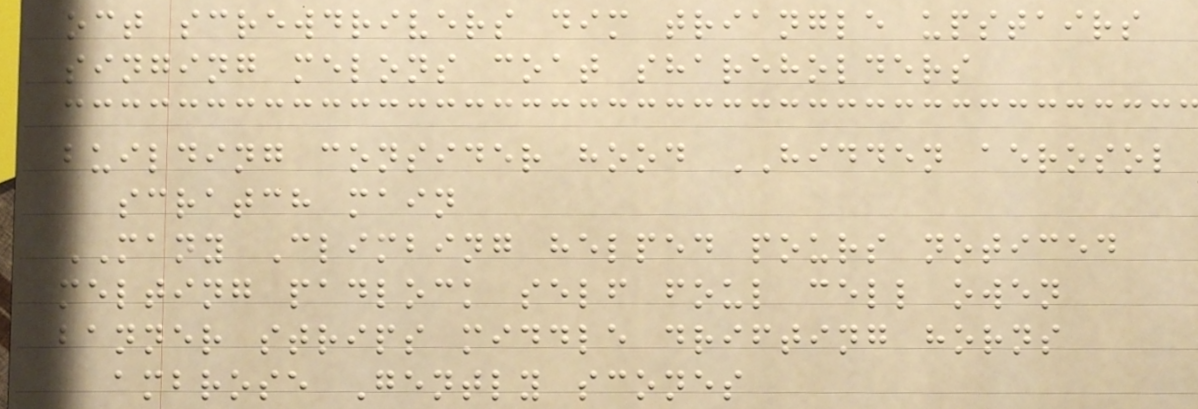oct screwdrivers dim triangle upstairs
singing melons coat shareholders
building consider hood HIDDEN aerosol
scratch main
MANY Climbing helped pours noticed
melting padlock self foul cell owen
banner strips middle drifting horns
ambrose Gently scones
